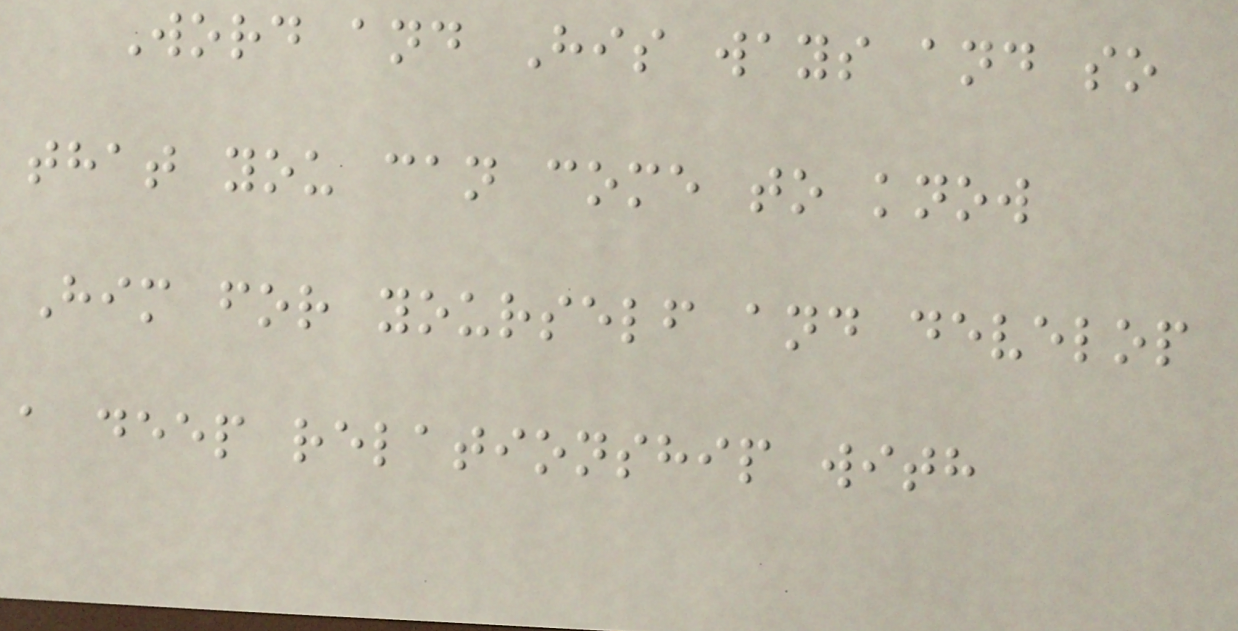Word and His ways and so
that you can come to know
Him for yourself and develop
a deep relationship with
